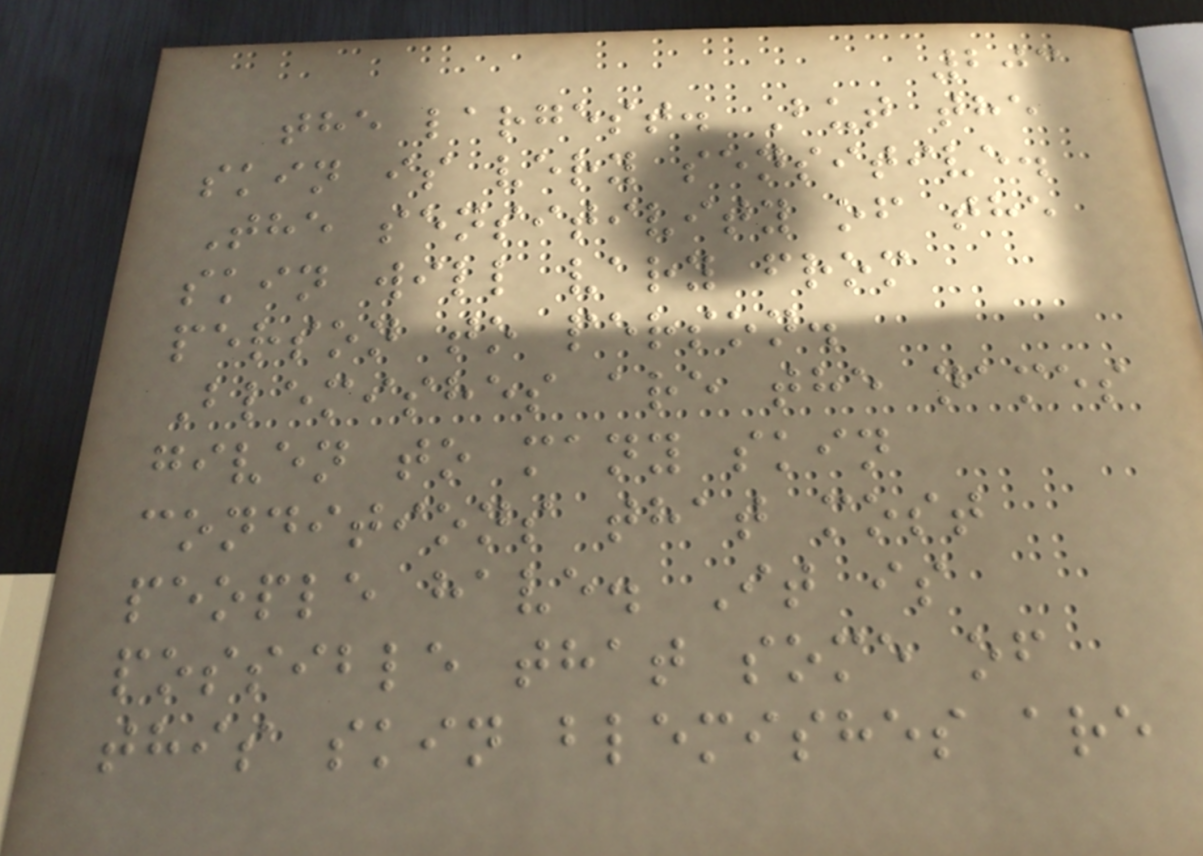203
the largest. But the
skin is very sensitive.
The sensitivity of the
skin will vary from
person to person.
Blemishes are the names
given to many skin
conditions that most
people have. It is
possible that some of
this skin blemishes are
